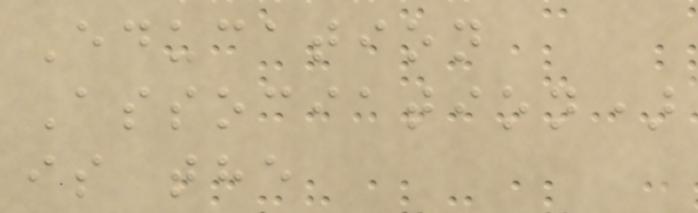Education
Association)
is the
